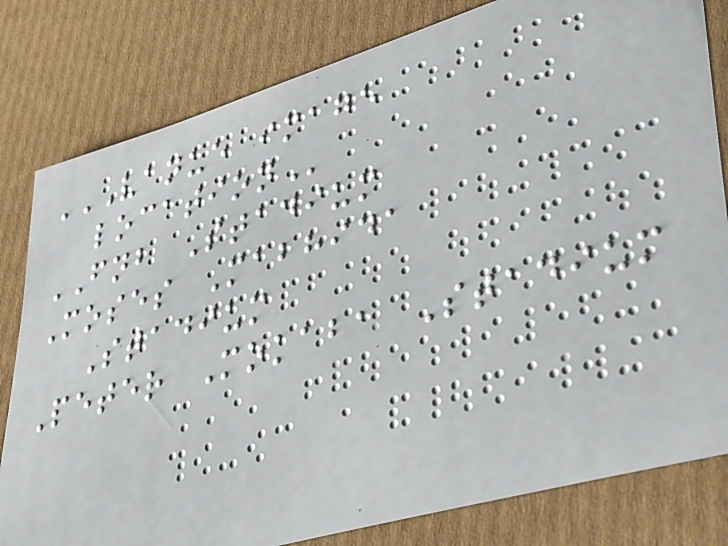VANUE IMAGE
LOCATION
FNB Stadium
Moses Mabhida
Stadium
Peter Mokaba Stadium
